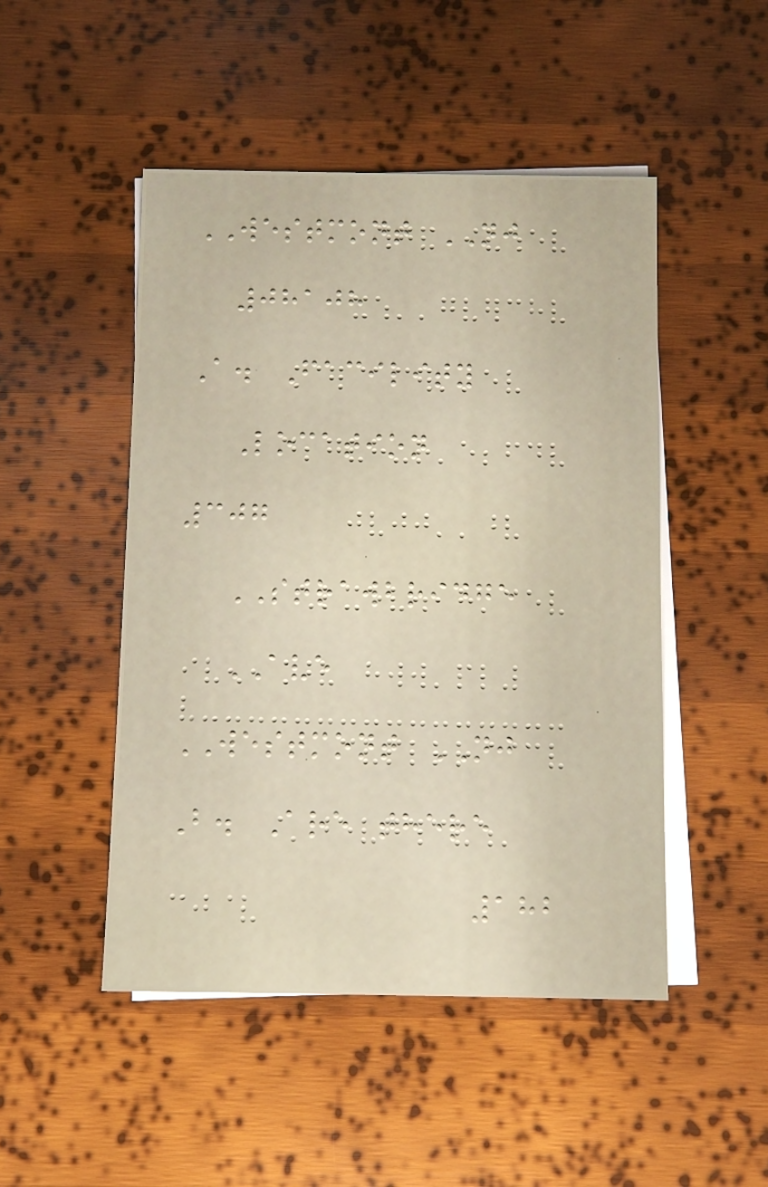WESTMONT NJ
08108
A. Facility
Location
307
STRAWBRIDGE
AVE
WESTMONT NJ
B. Are there
182
